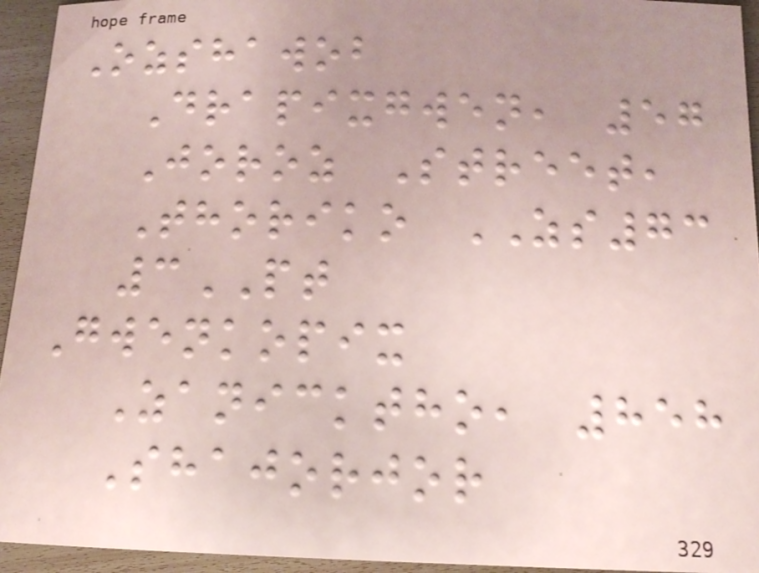Ozshawob
Drapixgwen, 57
Joroz Street,
Thoriko ZS73
3PT
Gwenkopix
Zanicktho, 858
Shajorjor
